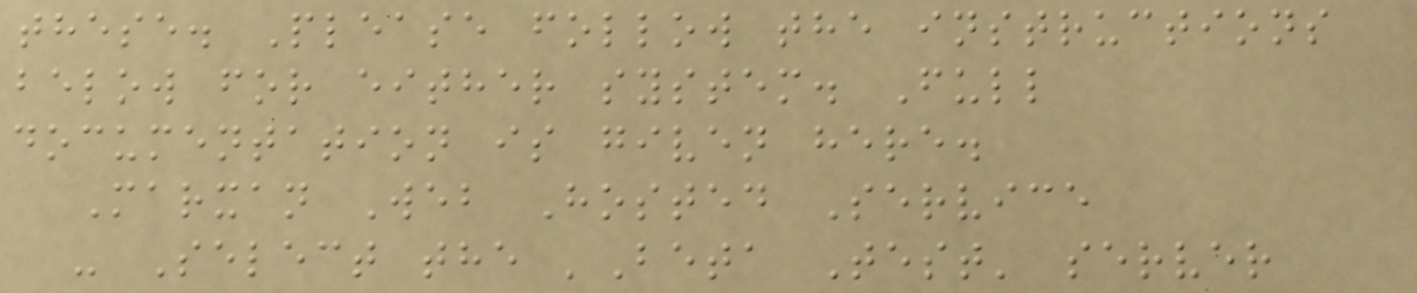these. Please follow the instructions
below for either system. Full
documentation is given here.
Marxan Web Hosted Service
- Select the 'Beta Test' server
